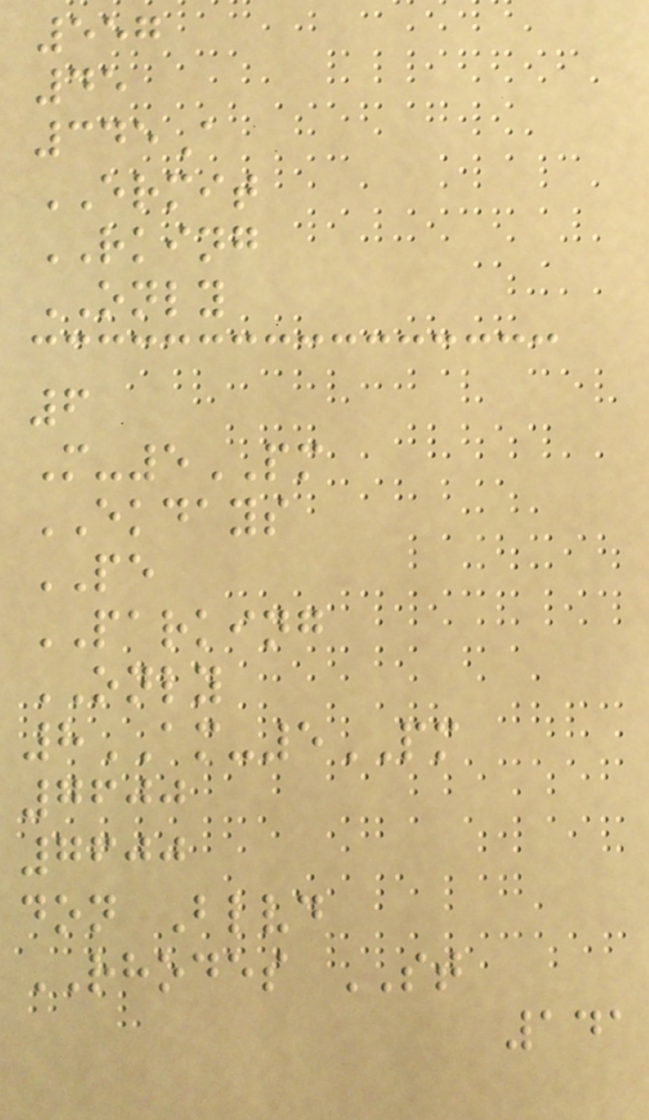557
45
345A
ERMIT
RKING
ONLY
6
M-5PM
EKDAYS
PE
PARKING
ONLY
8AM-5PM
7600
7600
don Blvd
RHODES ST
141
